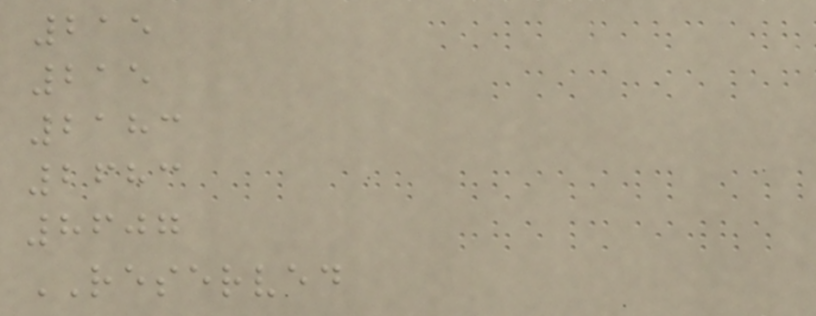215
215
2183
2683
8607
RESERVED
